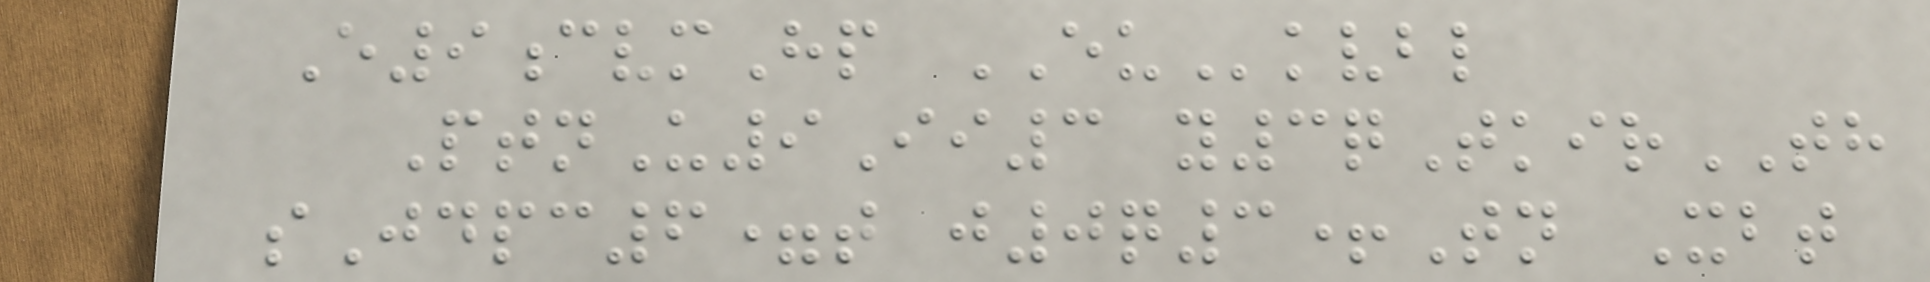E9cvmHp EUkvbl
PtnU9Ii3 y3qTkirTH
sJdpc6=t j0q3+Tn Xbt
